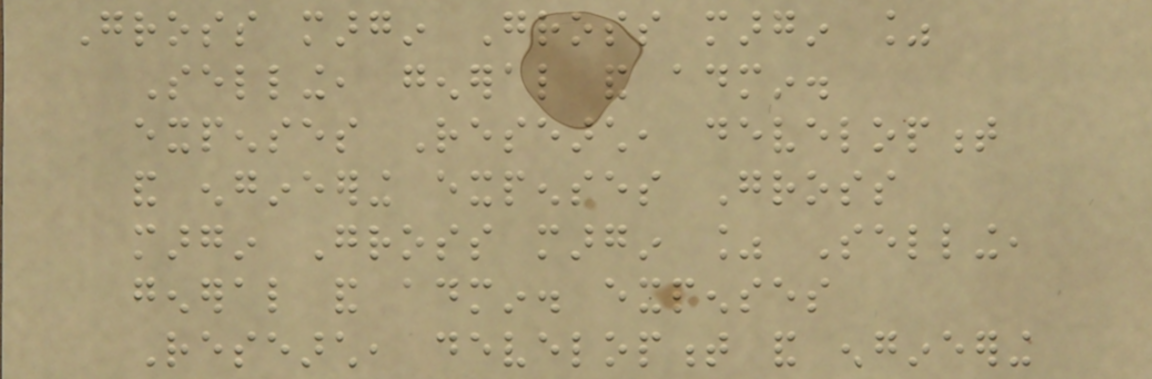Gross margin Gross margin %
Selling, general and admin.
expenses Research, development
and engineering expenses Gross
margin Gross margin % Selling,
general and admin. expenses
Research, development and engineering
